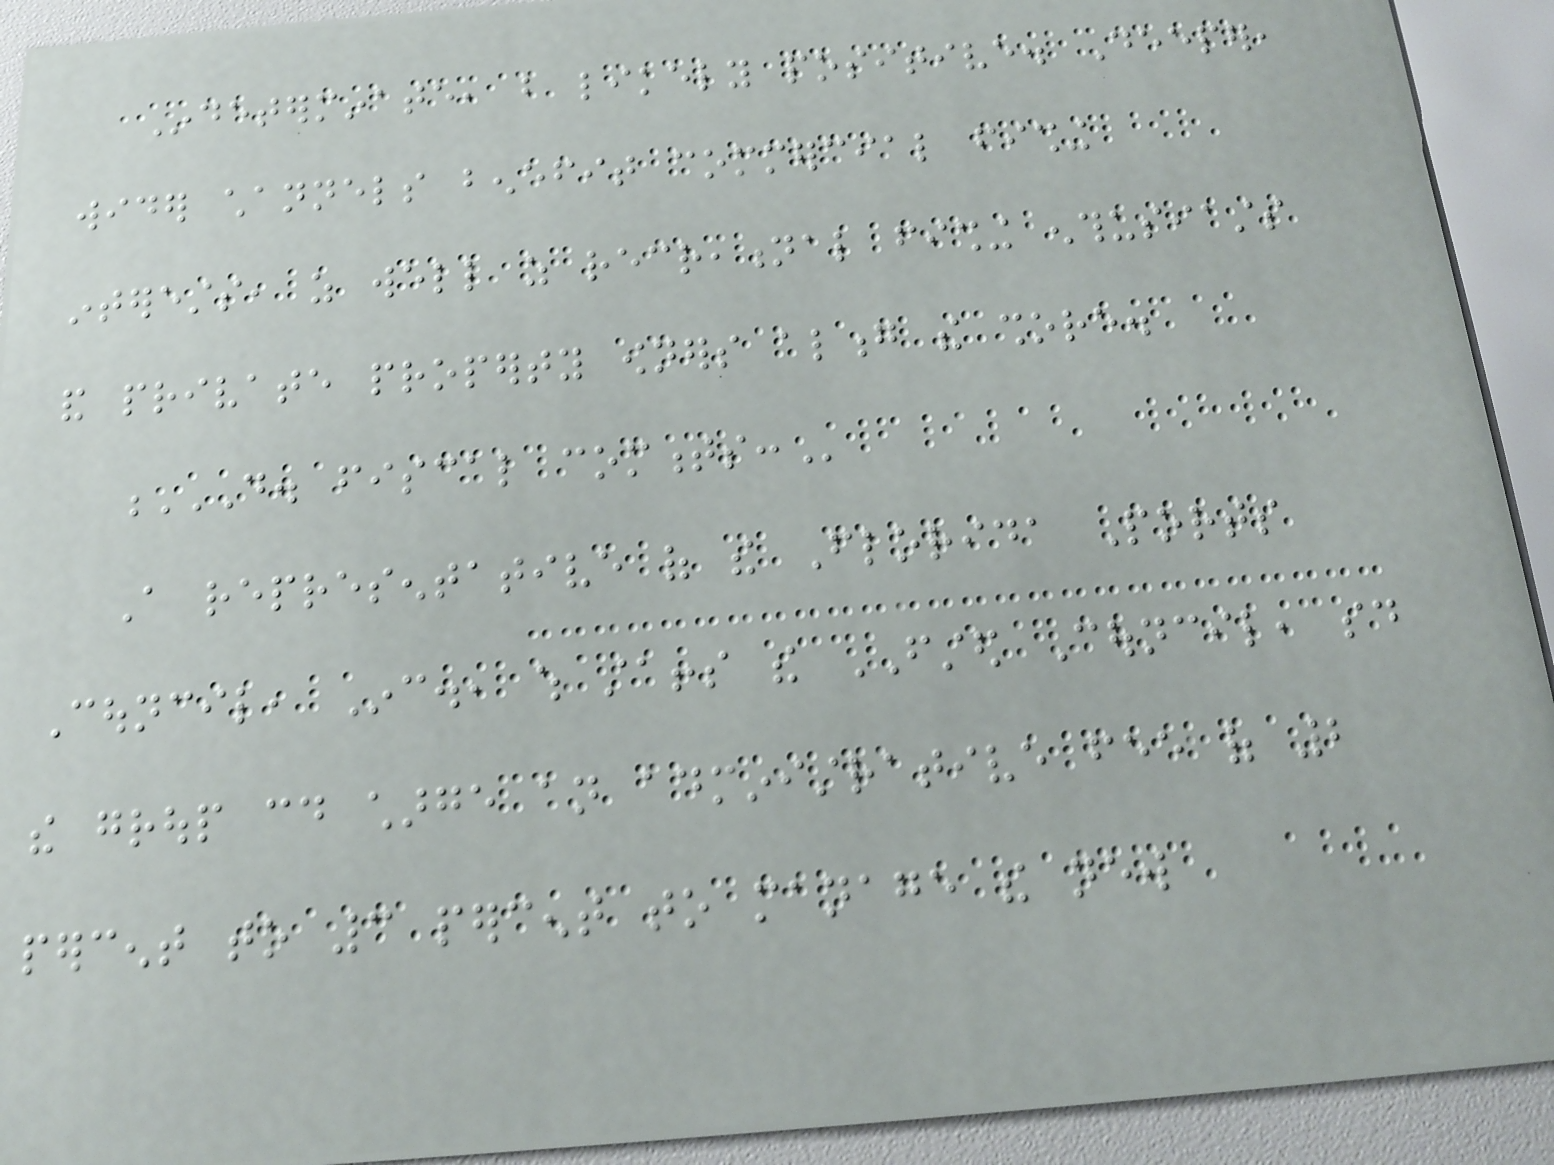Indeterminate, but likely positive. Deeper,
wider channels benefit commercial fishing
interests, as well as recreational fishing enthusiasts
and private property owners along the shore.
D. FISCAL COMMENTS:
A representative of the Florida Ports
Council, Inc., which staffs the FSTED Council, said
the group could charge an administrative fee of 2
percent to 3 percent to manage the new
